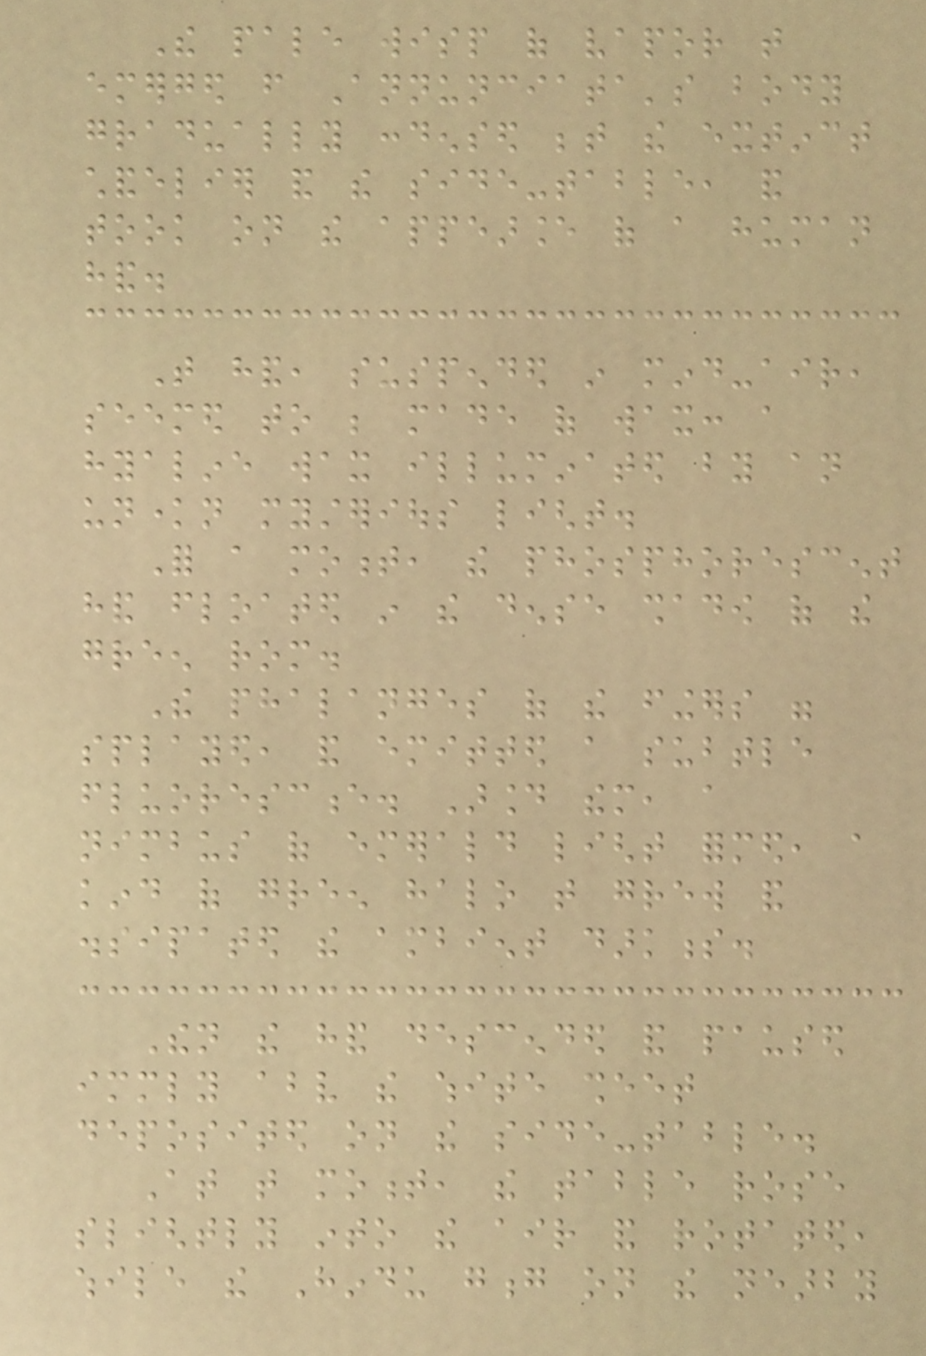The pale wisp of vapor that
emerged from Annunciata's body
gradually condensed between the extinct
chandelier and the side-table, and
took on the appearance of a human
hand.
That hand, suspended in mind-air,
seemed to be made of wax: a
hyaline wax illuminated by an
unknown mysterious light.
For a moment, the phosphorescent
hand floated in the dense shadow of the
green rom.
The phalanges of the fingers were
splayed, and emitted a subtle
fluorescence. Around them, a
nimbus of emerald light formed, a
kind of green halo that grew and
dissipated the ambient darkness.
Then the hand descended and paused
immediately above the white sheet
deposited on the side-table.
At that moment, the table rose
slightly into the air and rotated,
while the Hindu gong on the nearby
